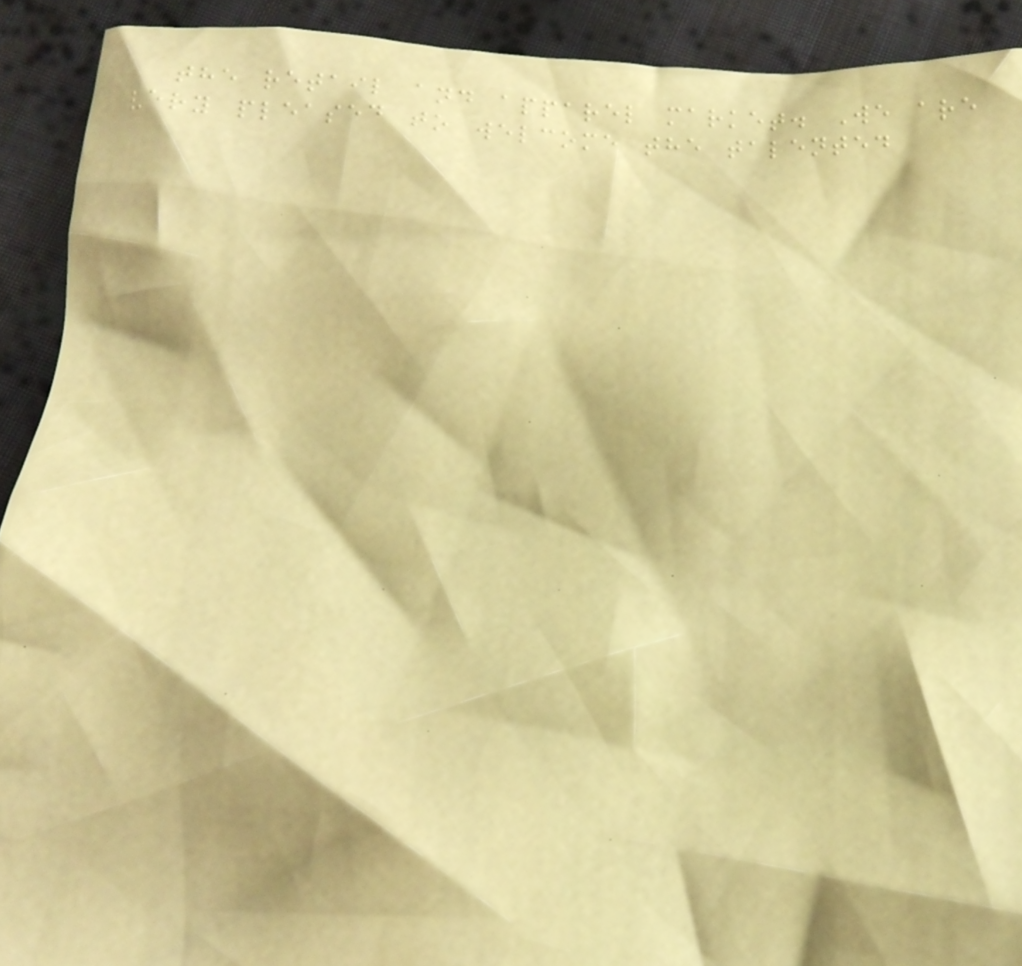the retail and apparel market. We are
very pleased to welcome the talented
